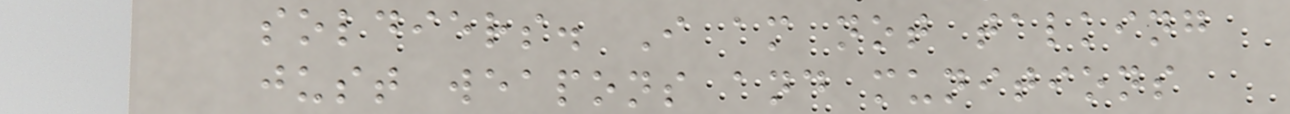soldiers. I am not talking
just weapons and munitions
